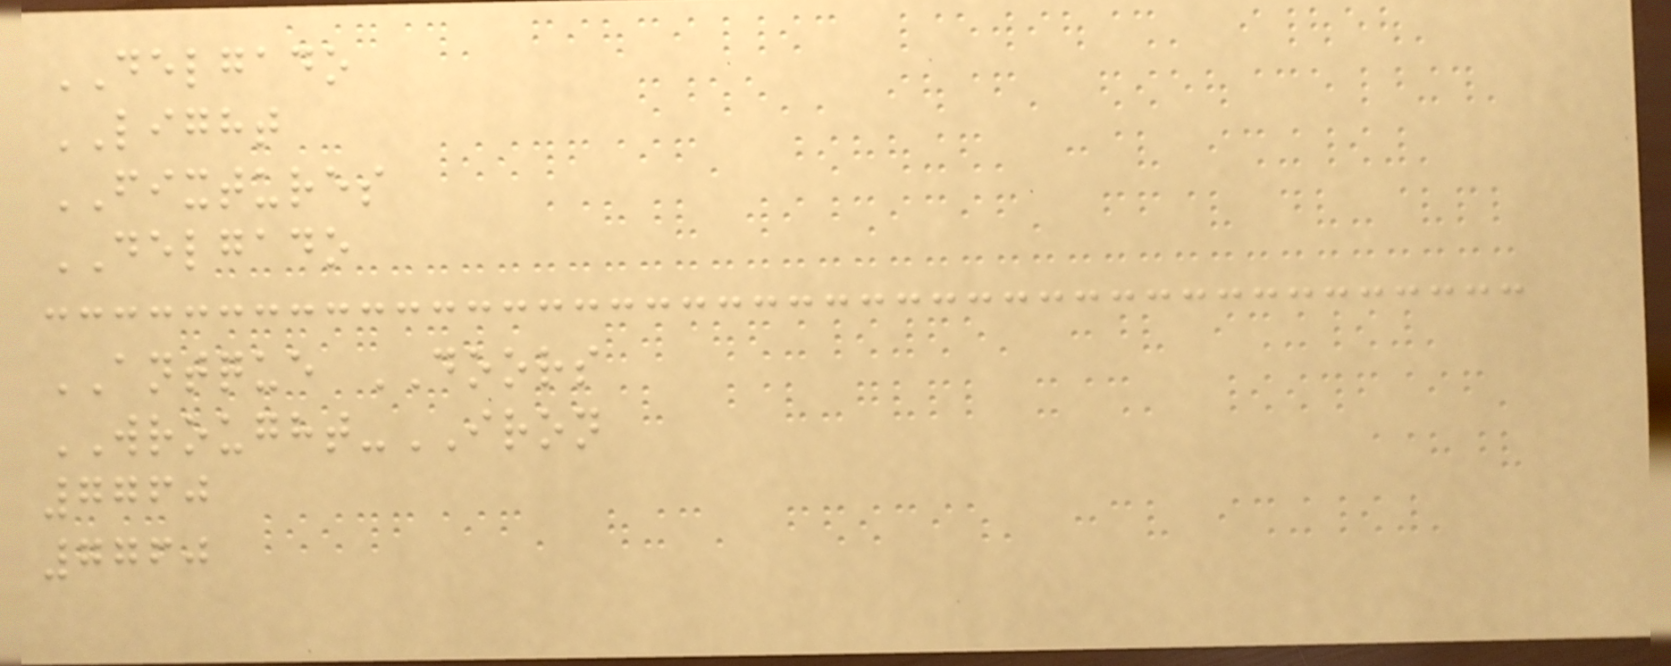DELGADO
LIGHT
FIXTURES
DELGADO
ANTQUE DOORS
WROUGHT-IRON
7760
7760
